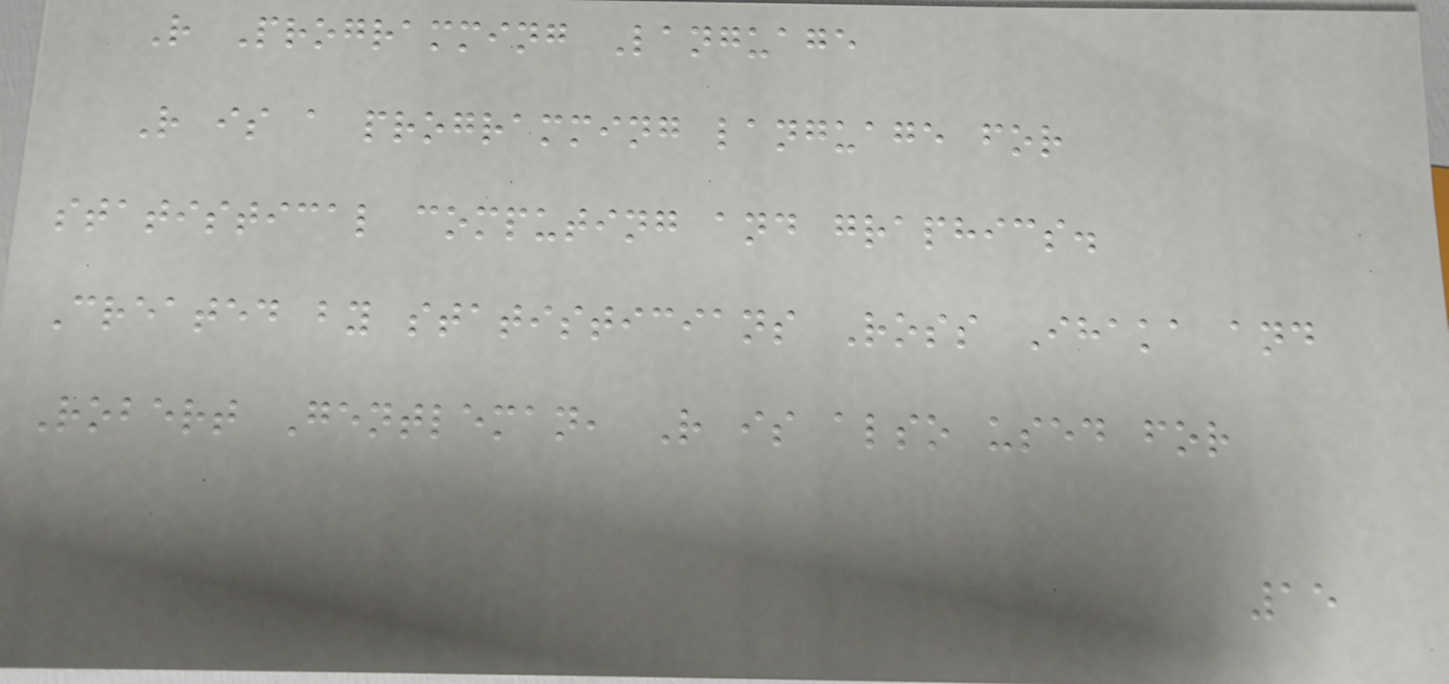R Programming Language
R is a programming language for
statistical computing and graphics.
Created by statisticians Ross Ihaka and
Robert Gentleman, R is also used for
15
